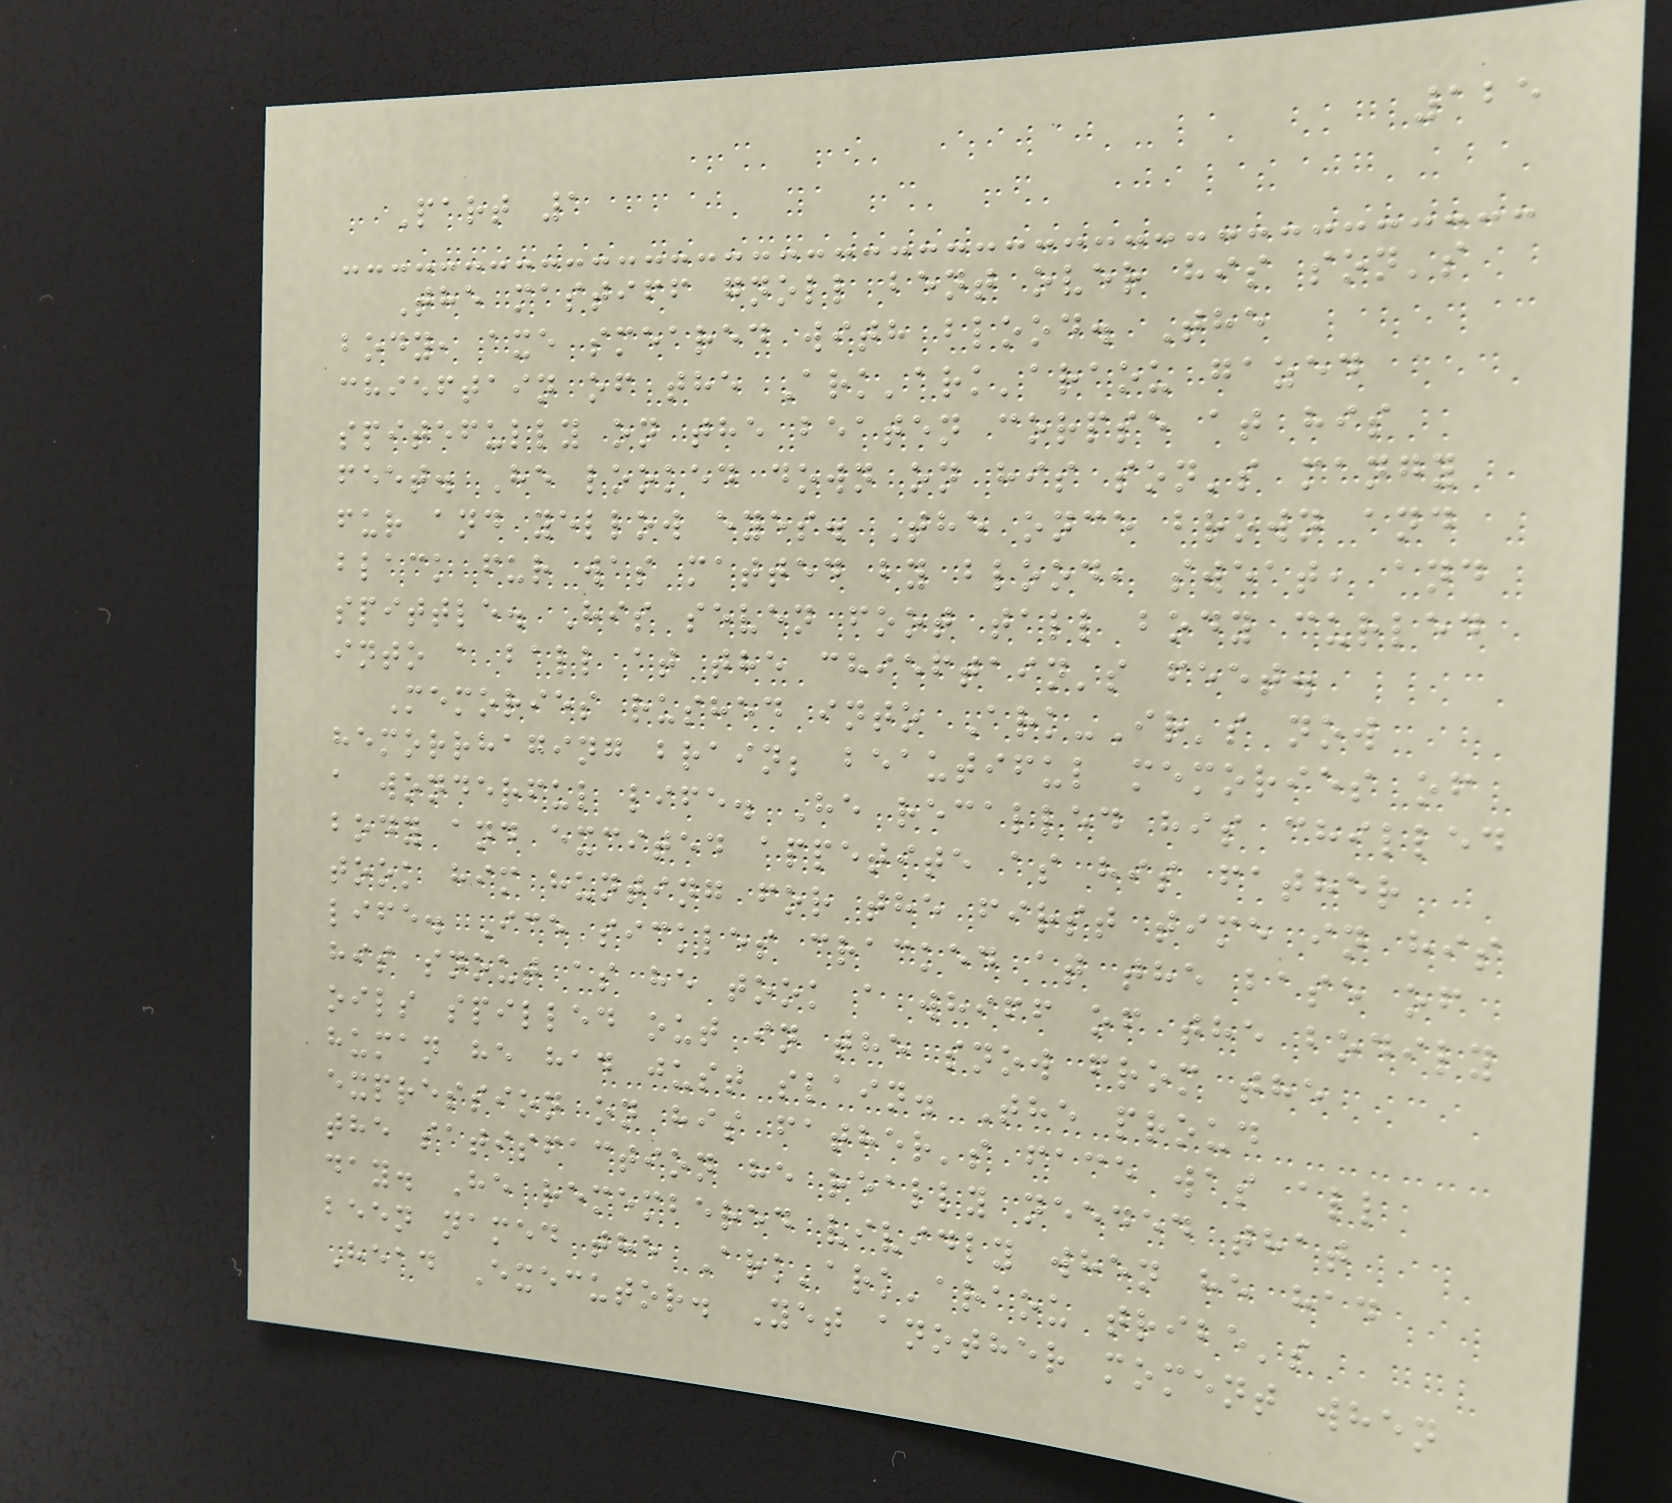125
Part 1
The mastiff gnoll bent over his son's
body, axe smeared with blood. The
chieftain of the Ark'ark'araou gazed
spitefully on the beaten corpse at his
feet. He looked down on his son's mangy
fur and yellow eyes. The once brown and
black fur was matted by blood, sweat, and
spittle. His seven foot tall body curled
into a ball at the chieftain's feet.
Memories rushed into Ark-Ir's now
hemorrhaging brain; beautiful memories of
a wonderful life. He recalled his chilled
body and excited appetite as his father
took him hunting for the first time in his
life. Ice sickles cracked at the base of
his snout as he took a whiff of the bodily
oils spilled out in the snow from the
human he had just slain. The proud
expression on his father's face was all
the satisfaction he really needed that
day. He remembered vividly when he had
been named the Ark'ark'araou tribe's
Head Executor. Yet another moment when
